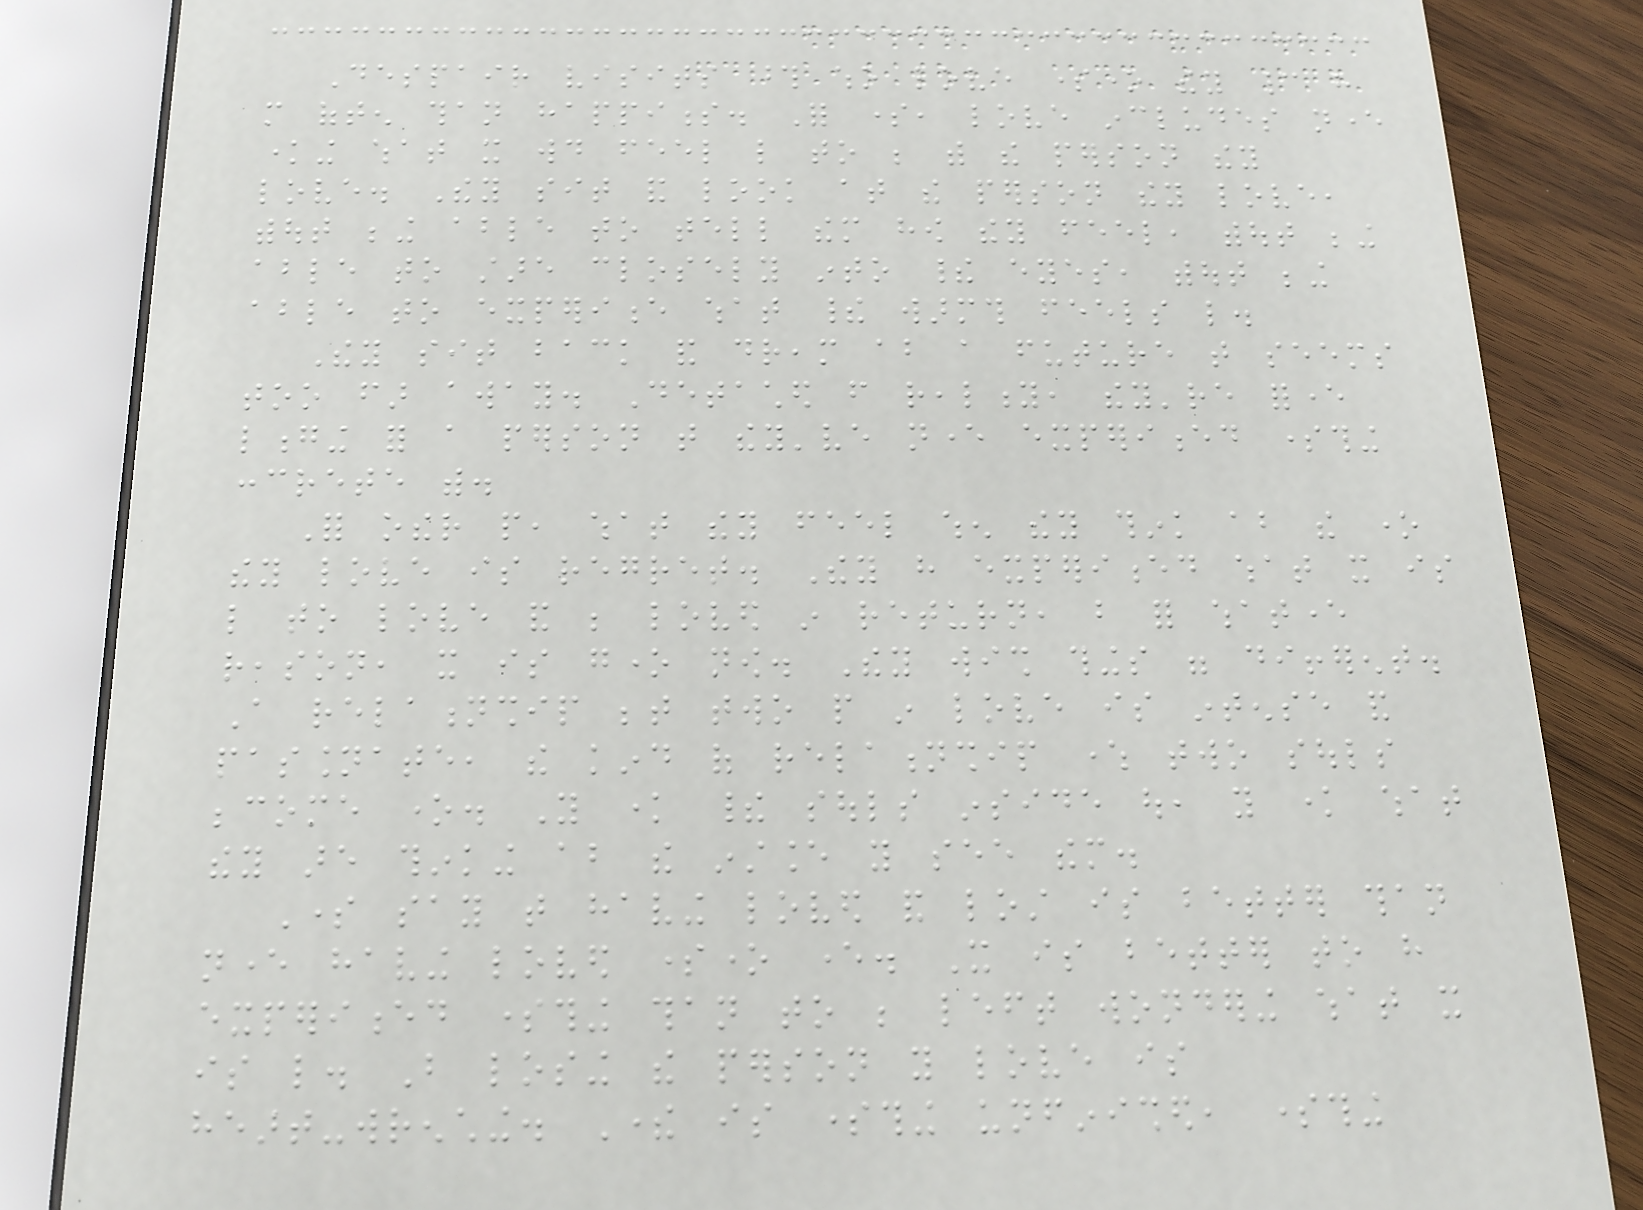Despair visits those who love someone they cannot have
more often than happiness. For some, love includes never
knowing what it would feel like to be with the person they
love. They sit and look at the person they love,
without being able to tell them how they feel, without being
able to stare closely into their eyes, without being
able to experience what their warmth feels like.
They sit back and dream about a future that seems
too far away. Detached from reality, they're forever
longing for a person that they've never experienced something
concrete with.
For other people, what they feel when they think about the one
they love is regret. They have experienced what it is
like to love and be loved in return, but for whatever
reason, it is gone now. They wish things were different.
A relationship between two people in love is intense and
passionate, the kind of relationship where two souls
become one. You know their souls inside out, you know what
they are thinking about the instance you see them.
Some say that having loved and lost is better than
never having loved someone ever. It is better to have
experienced something than to be left wondering what it
is like. But losing the person you love is
heart-wrenching. There is something unfinished, something
